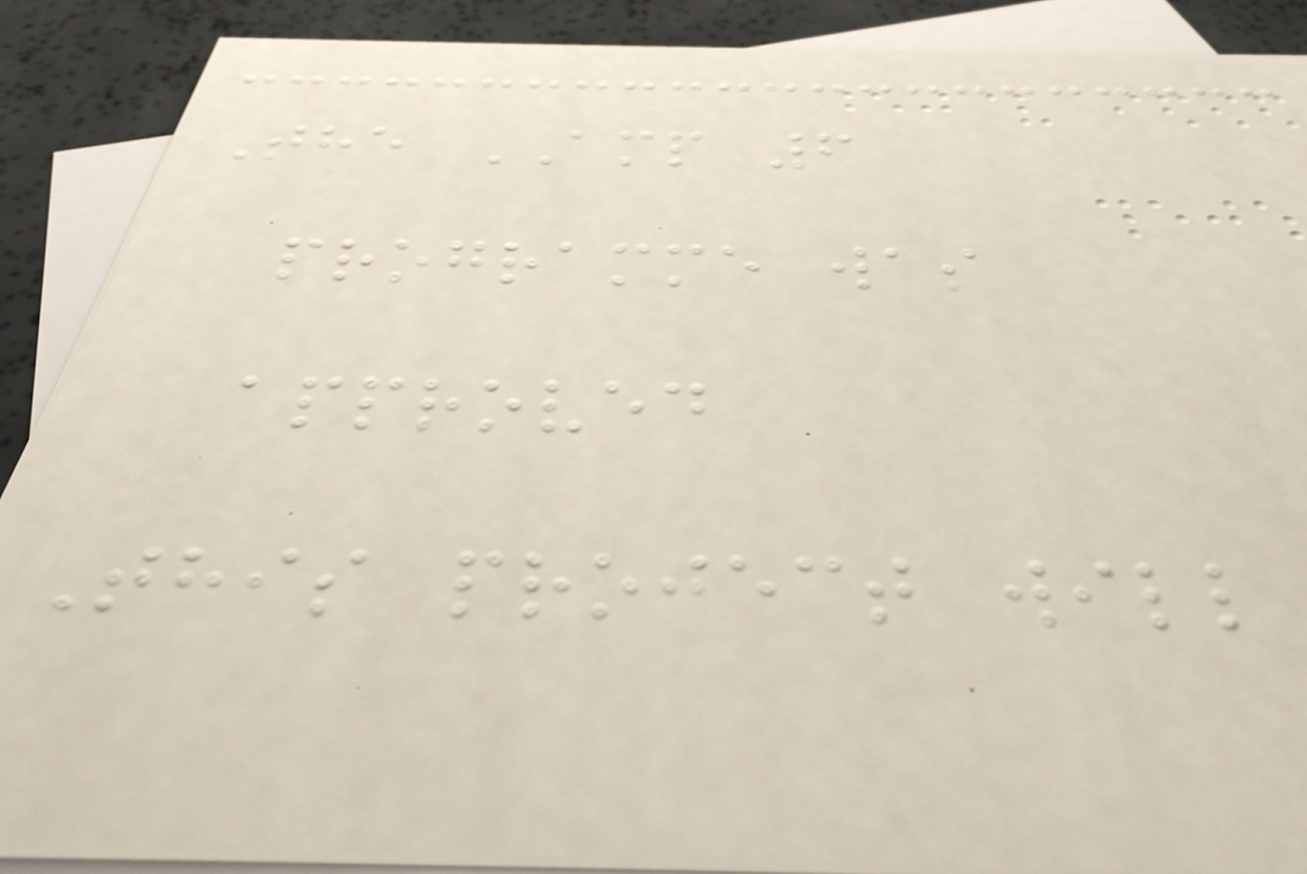The AMP 6
programme was
approved
This project will
